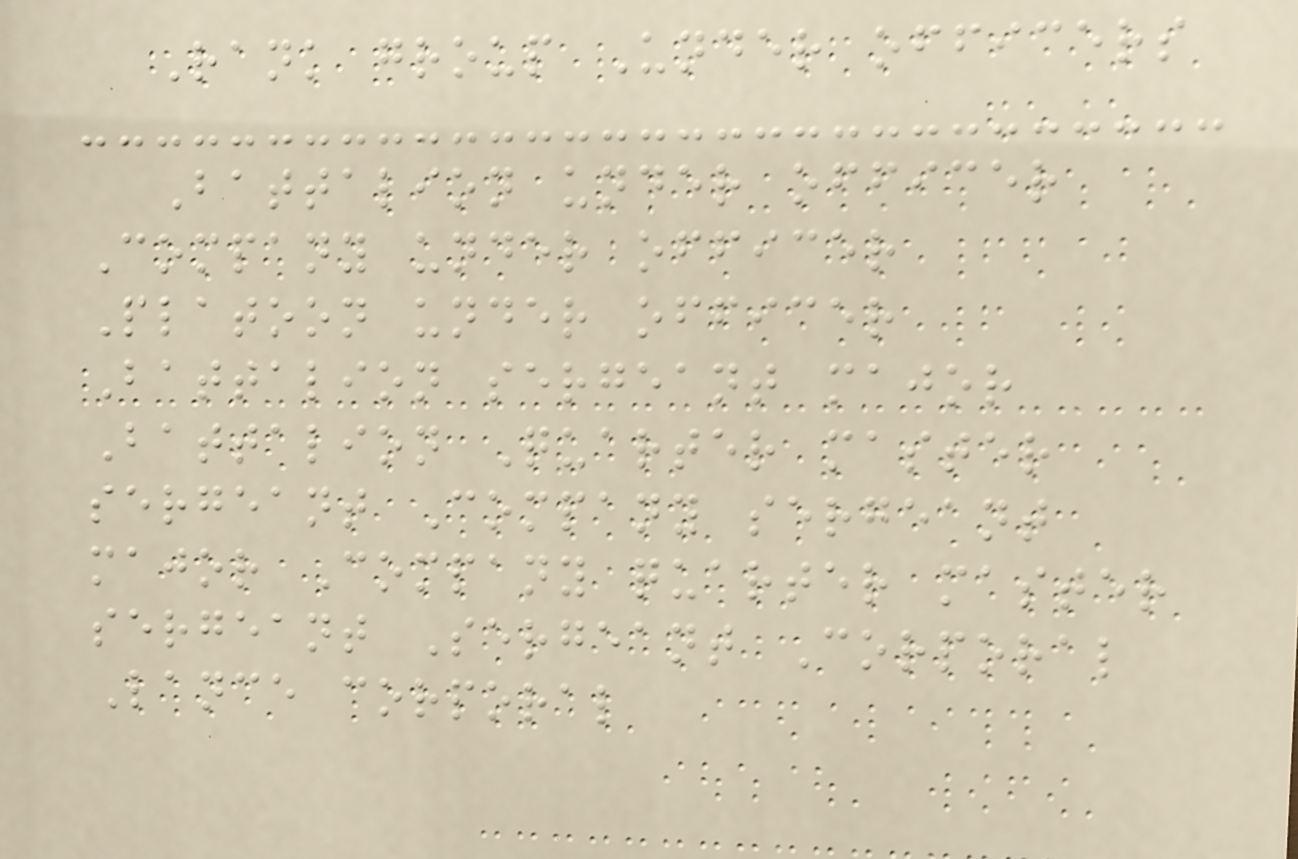Rank group Under officers
Battalion under officer
Company under officer
Platoon under officer
Battalion sergeant major
Battalion Quarter master
sergeant Company sergeant
major Company quarter master
sergeant Sergeant Corporal
Lance corporal
